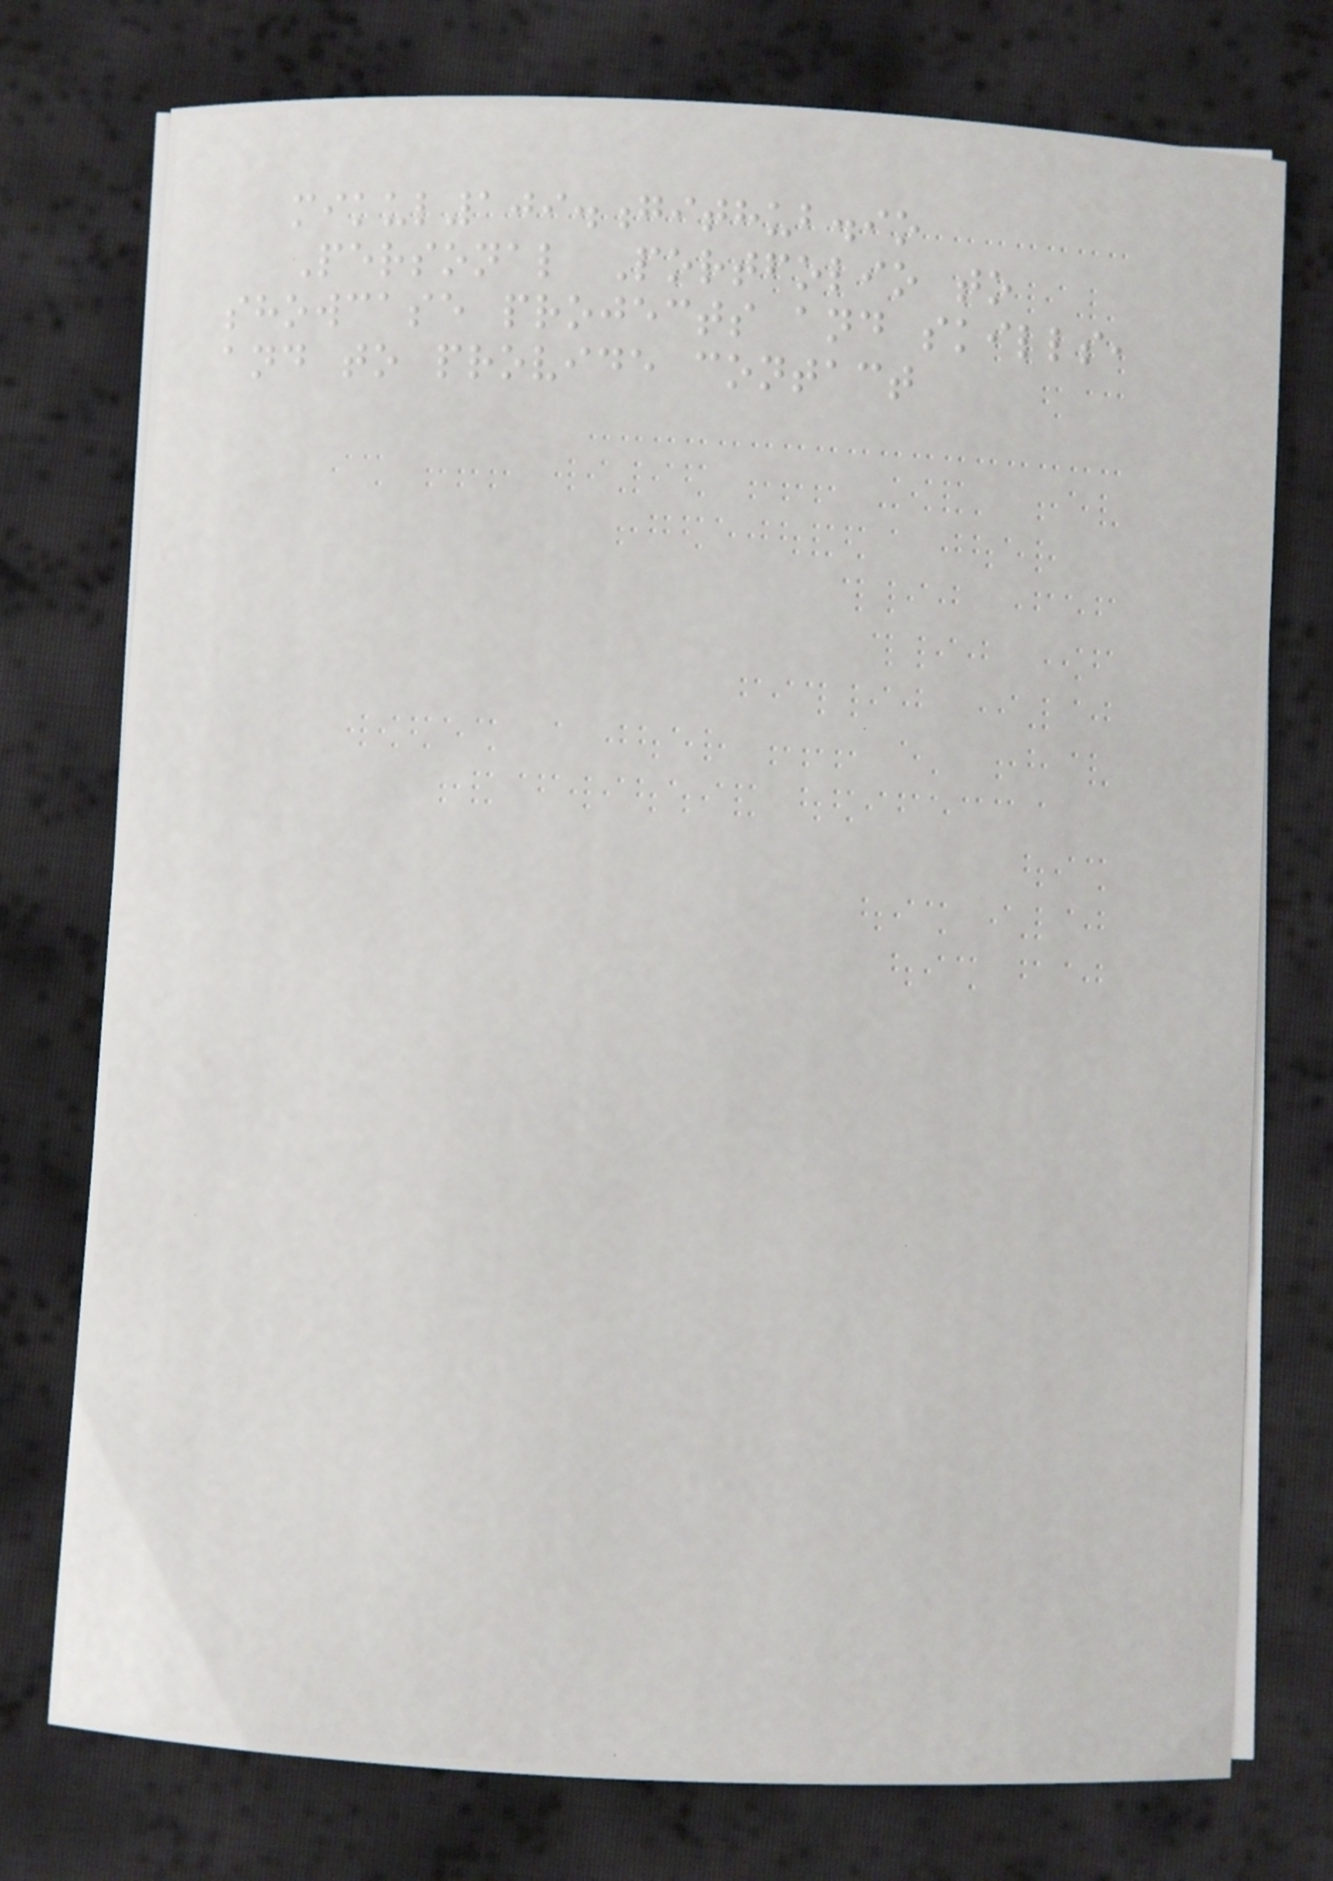mikul109.github.io
Personal Portfolio to
showcase projects and skills,
and to provide contact
